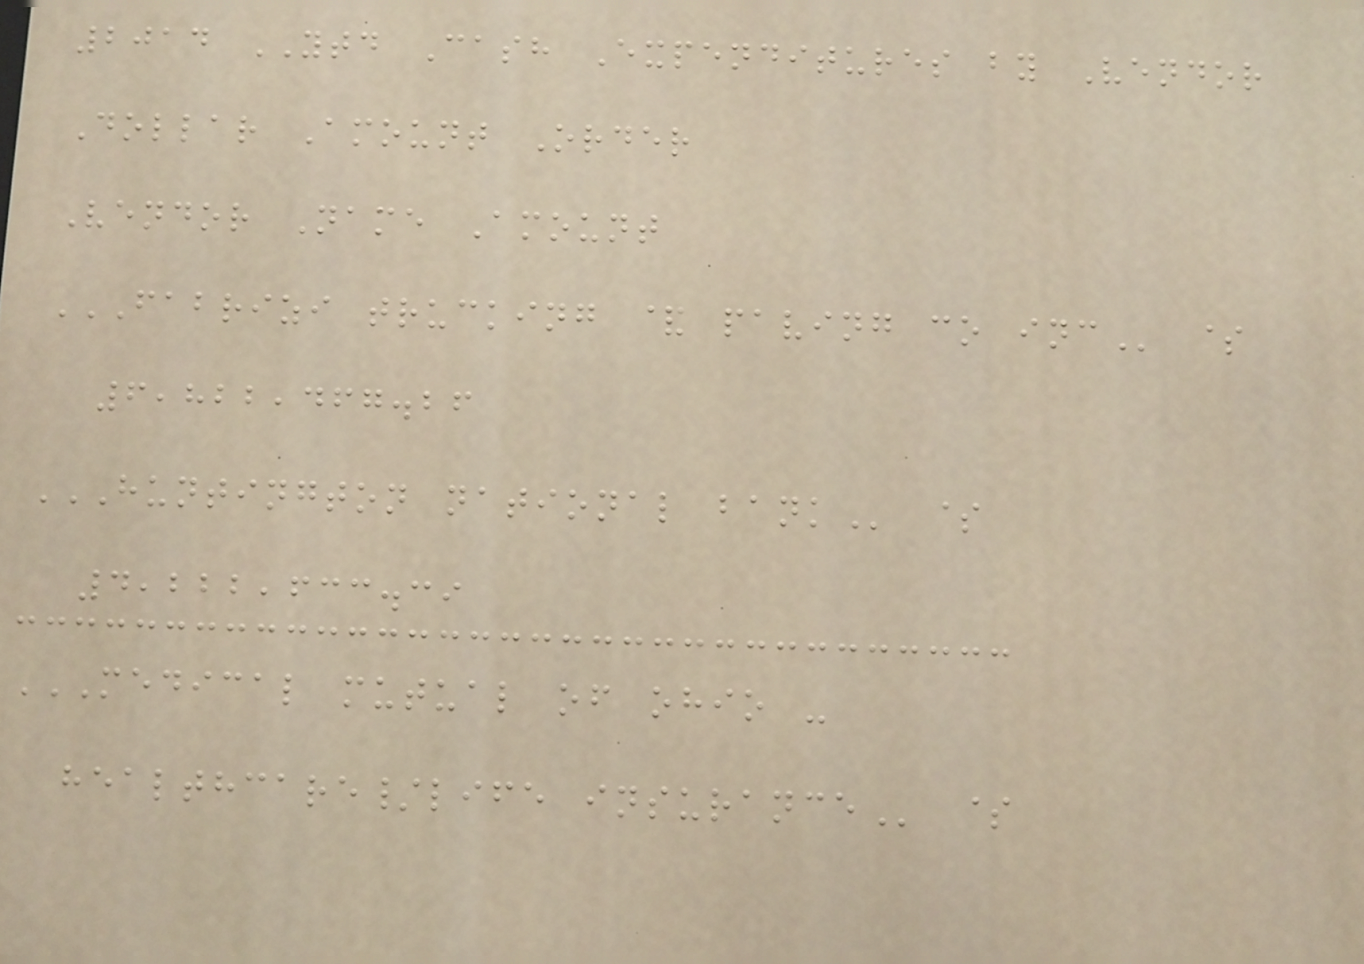2014 YTD Cash Expenditures by Vendor
Dollar Amount Order
Vendor Name Amount
FABRIZI TRUCKING & PAVING CO INC $
6,822,467.26
HUNTINGTON NATIONAL BANK $
4,222,633.39
MEDICAL MUTUAL OF OHIO -
HEALTHCARE/LIFE INSURANCE $
